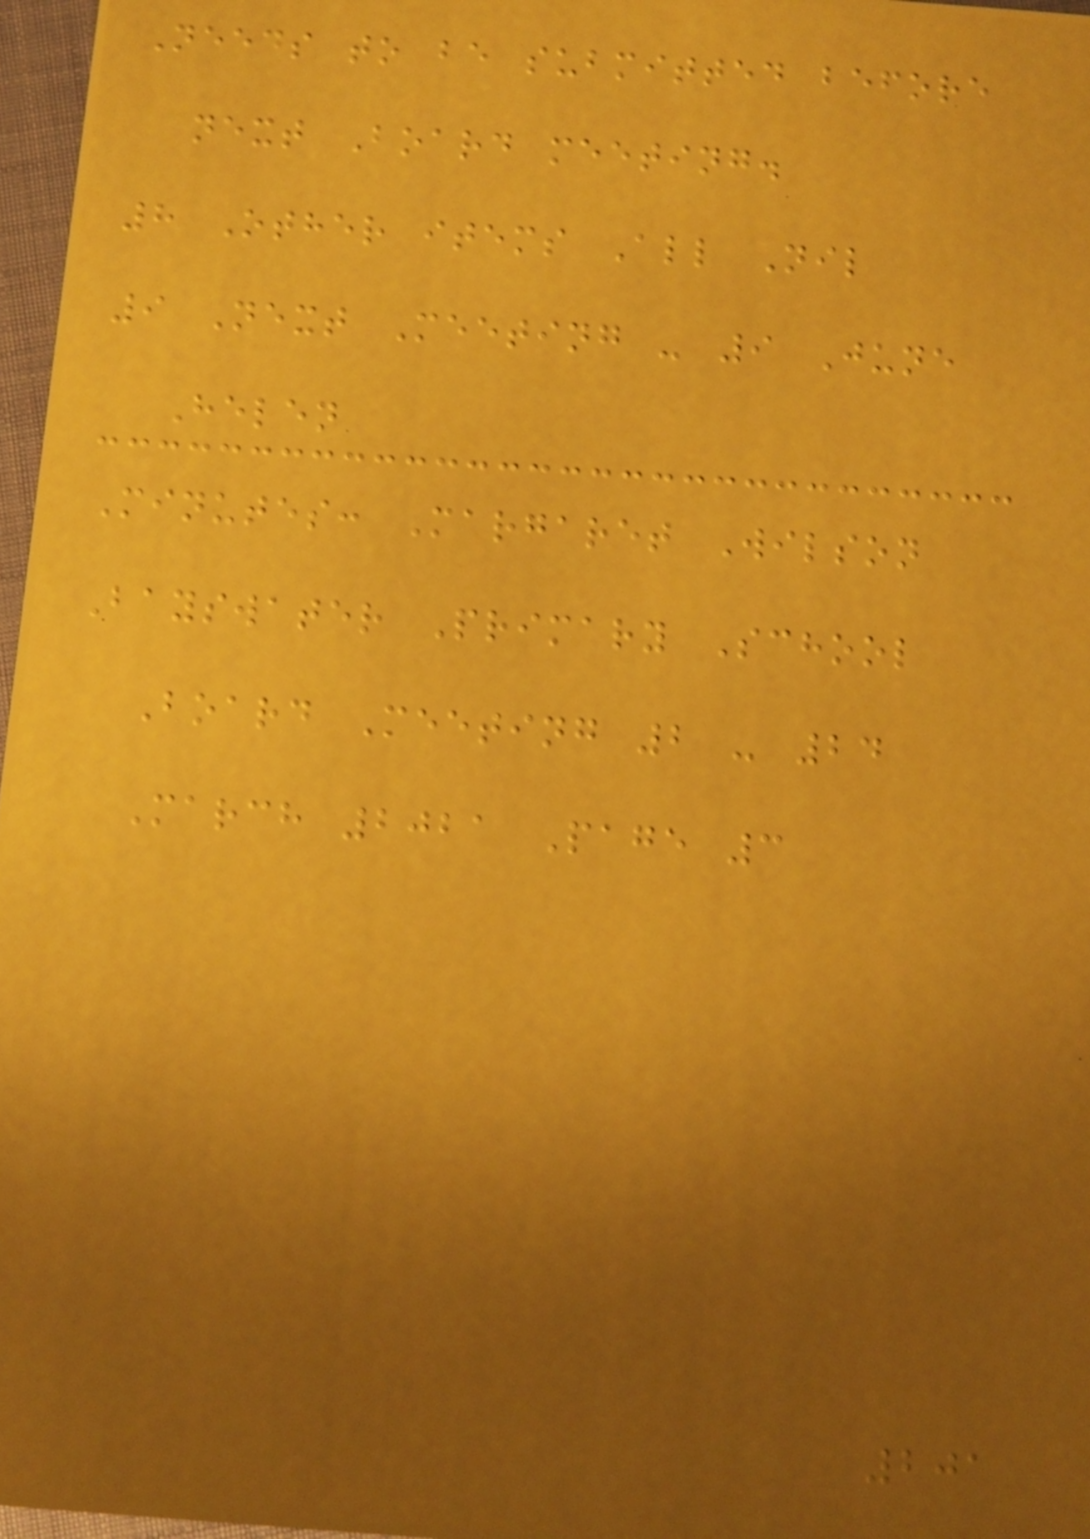Needs to be submitted before
next Board meeting.
8 Other items All Nil
9 Next Meeting - 9 June
Helen
Minutes: Margaret Wilson
Bayswater Primary School
Board Meeting 2 - 24
March 2021 Page 3
201
